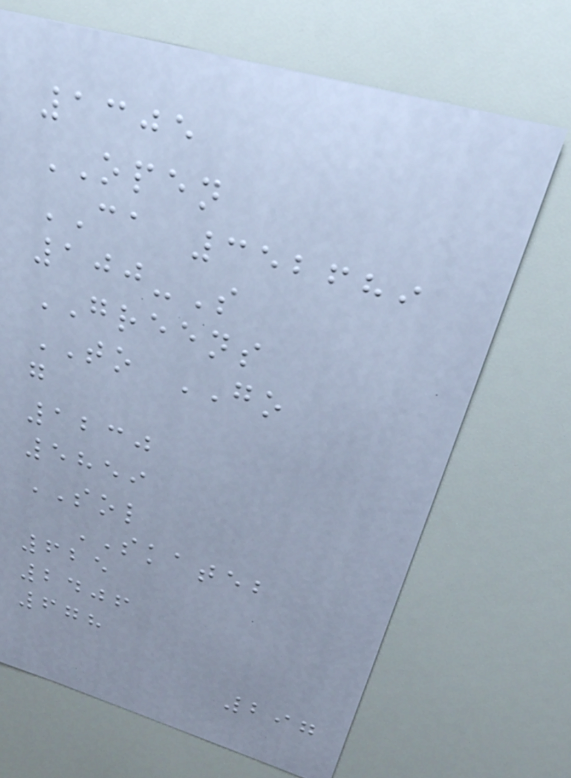1305
OPEN
CA 352689
100-S
GREENS
TO GO
g
1230
5859
SOL
SKATEB
625
2406
678
297
